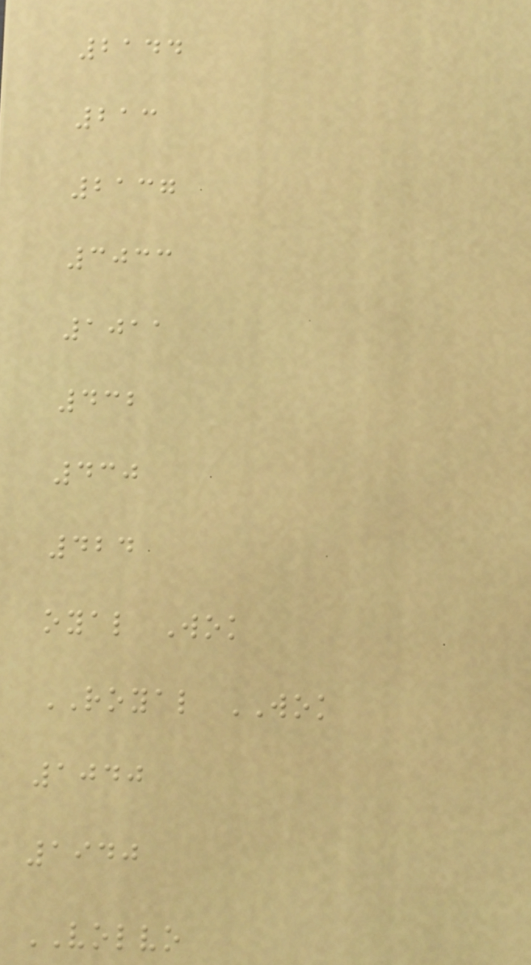2144
213
2137
3033
1011
432
430
424
oyal Wok
ROYAL WOK
1040
1940
VOLVO
